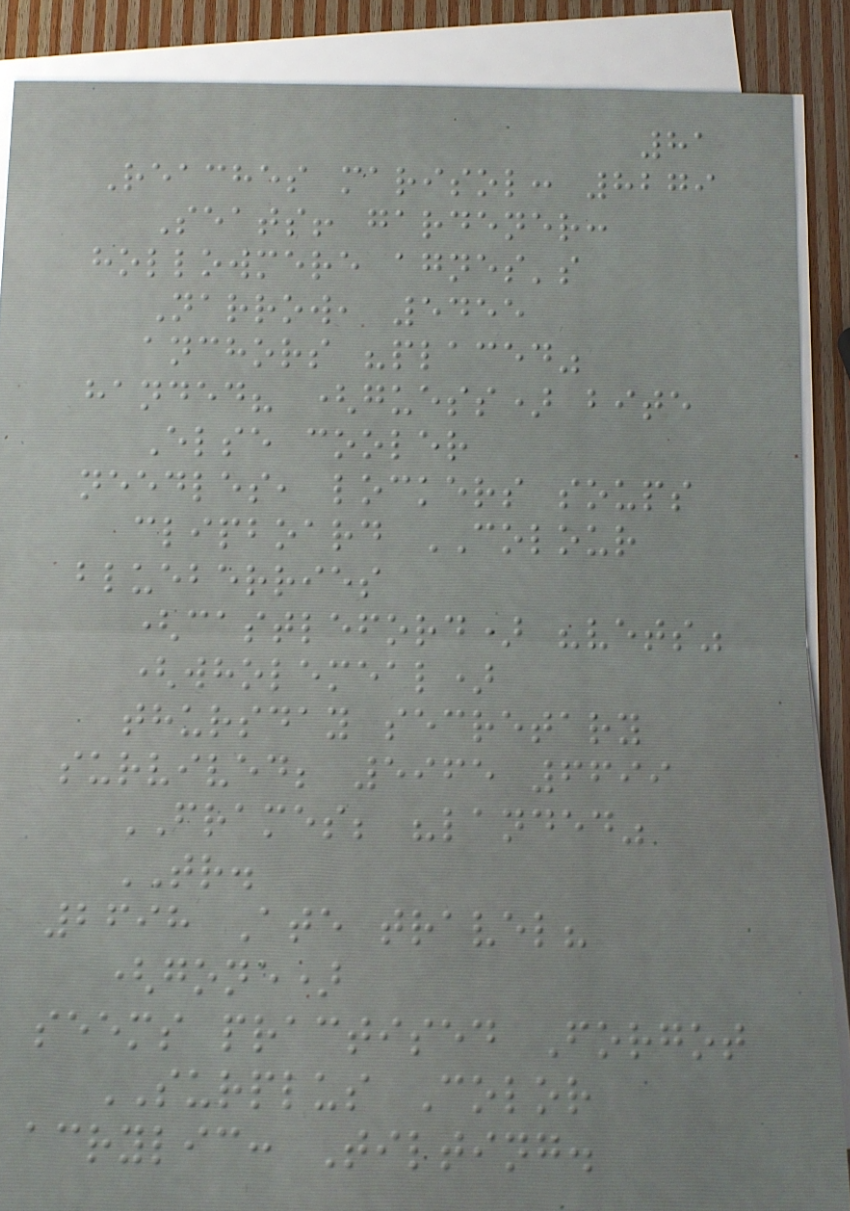81
Reaches marisol: 8279
Seats! gardener:
hollowmere agnes's
Narrow, 5455
anchors "placed"
handed? (guess) bite
Else cooler
needles, lockers soups
clipboard COLOUR
blueberries
(castleford) "vets"
(wholemeal)
thursday secretary
survived; 5965 6699
FRAMES; "landed"
TR.
2698 Ate travel?
(gone)
seems practised Forgot
SURPLUS Color
acrylic: Tilting.
